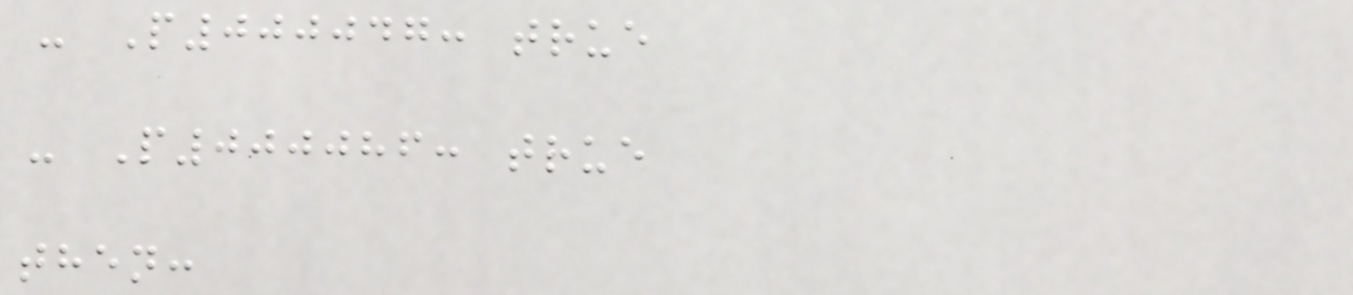- P000047: true
- P000086: true
then:
